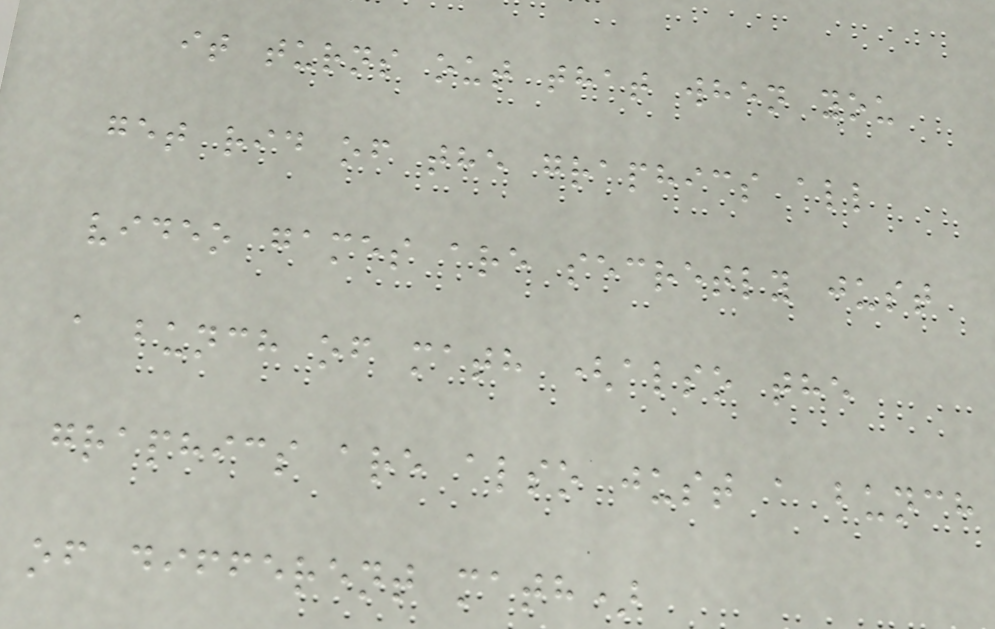it turns out that when you
get rid of the graphics all
video games are secretly just
a bunch of math (also the
graphics are also just a bunch
of different math)
